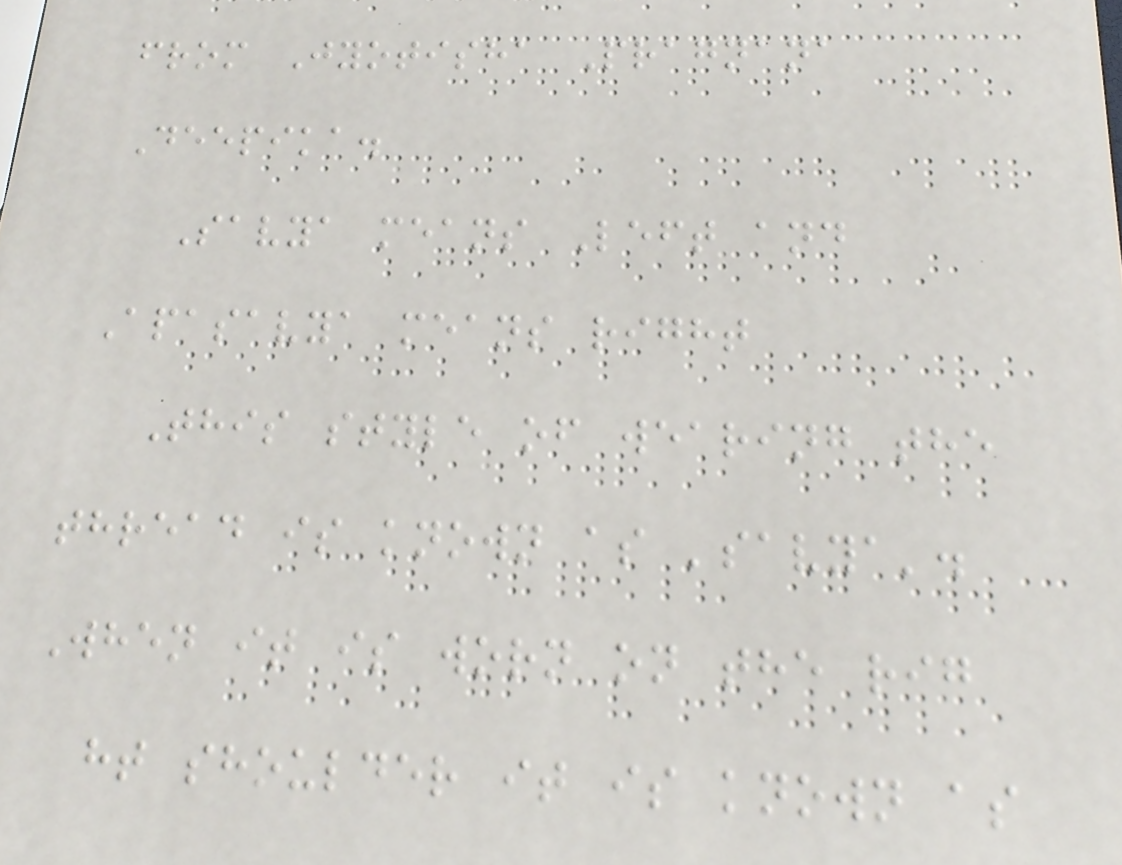from Jyotisha Pragnana
Deepika.
Savya means Left and
Apasavya means right
This style of wearing the
thread is known as 'savya'.
When it is worn on the rig
ht shoulder it is known as
